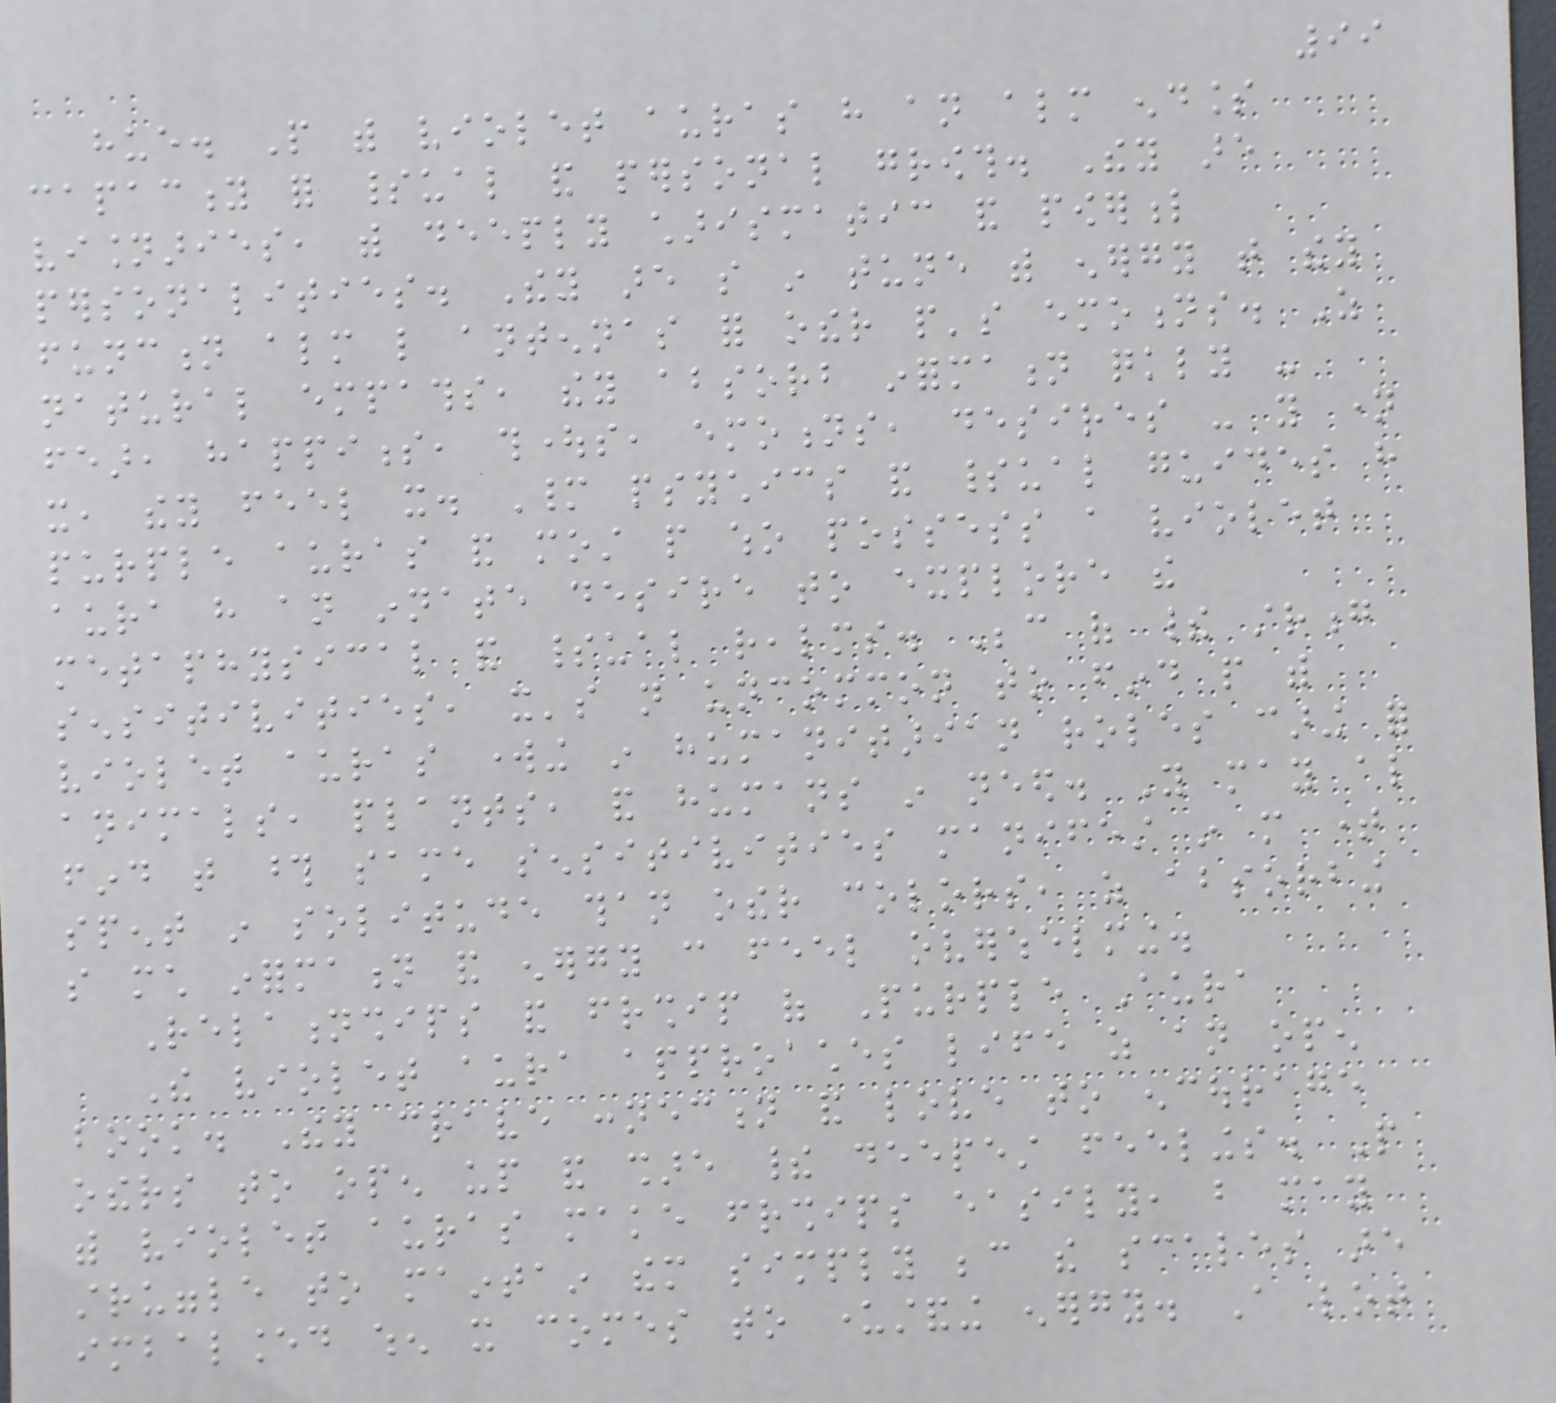99
hue. People with violet auras have an almost endless
capacity for spiritual and personal growth. They are
visionaries, with deeply charismatic and powerful
personalities. They are so in tune with energy that they
function almost like antennas for other people's emotions. As
natural empaths, they absorb information quickly -
fear, happiness, thoughts, emotions, desires - you name
it, they feel it. Many psychics and spiritual guides have
purple auras and most people who possess a violet
aura have an innate desire to explore the
metaphysical and spiritual realms. Because of their strong
sensitivities, it's not uncommon to find people with
violet auras working in humanitarian roles caring for
animals, plants, and humans in need. You may also
find that those same sensitivities manifest in more time
spent in solitude than other colors, as absorbing
so much information and energy can feel overwhelming.
Relationships and friendship of Purple Aura
The violet aura approaches life as an open
book. They crave connection and love to encourage
others to open up and share their deepest feelings. People
with violet auras make friendships easily, but may
struggle to maintain them simply because the scales are
imbalanced when it comes to understanding energy. A lot
